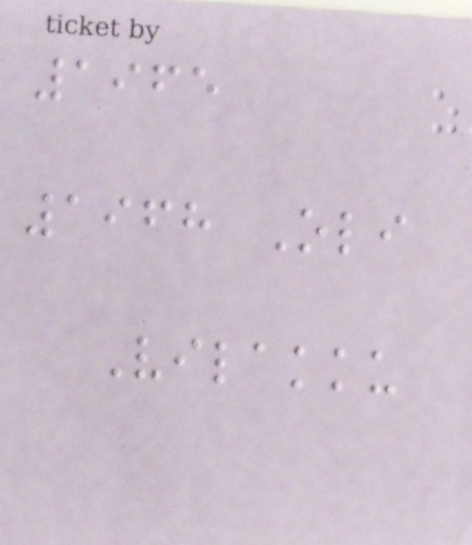1965
1968 Oli
Vilakku
